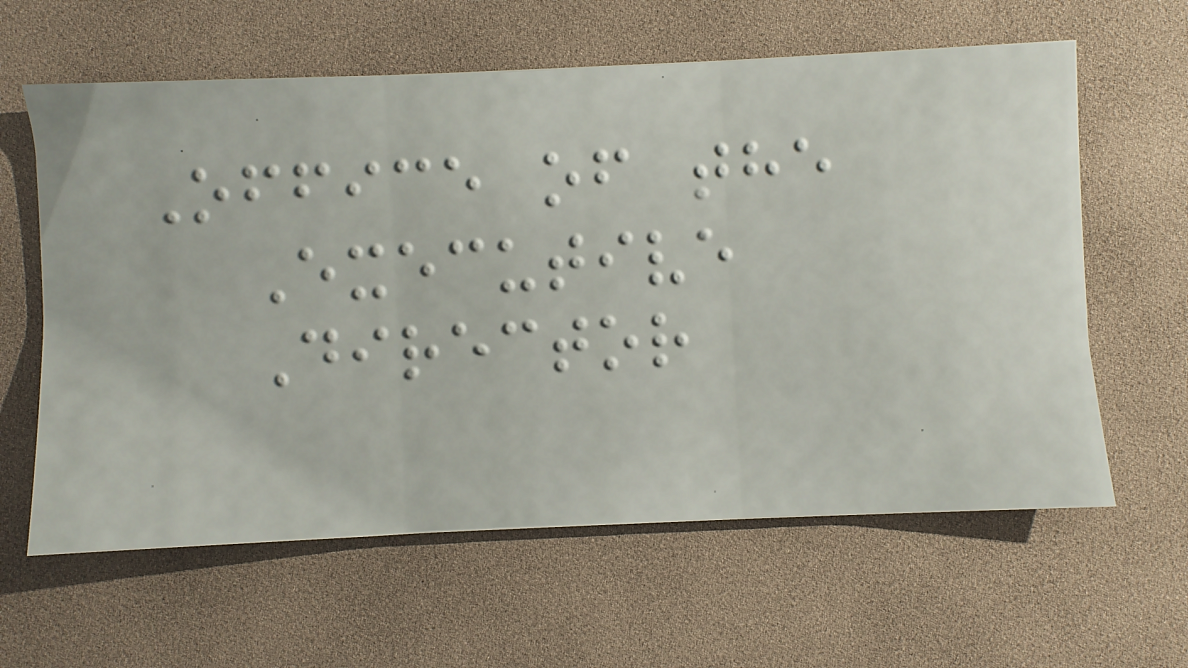Office of the
Executive
Director
